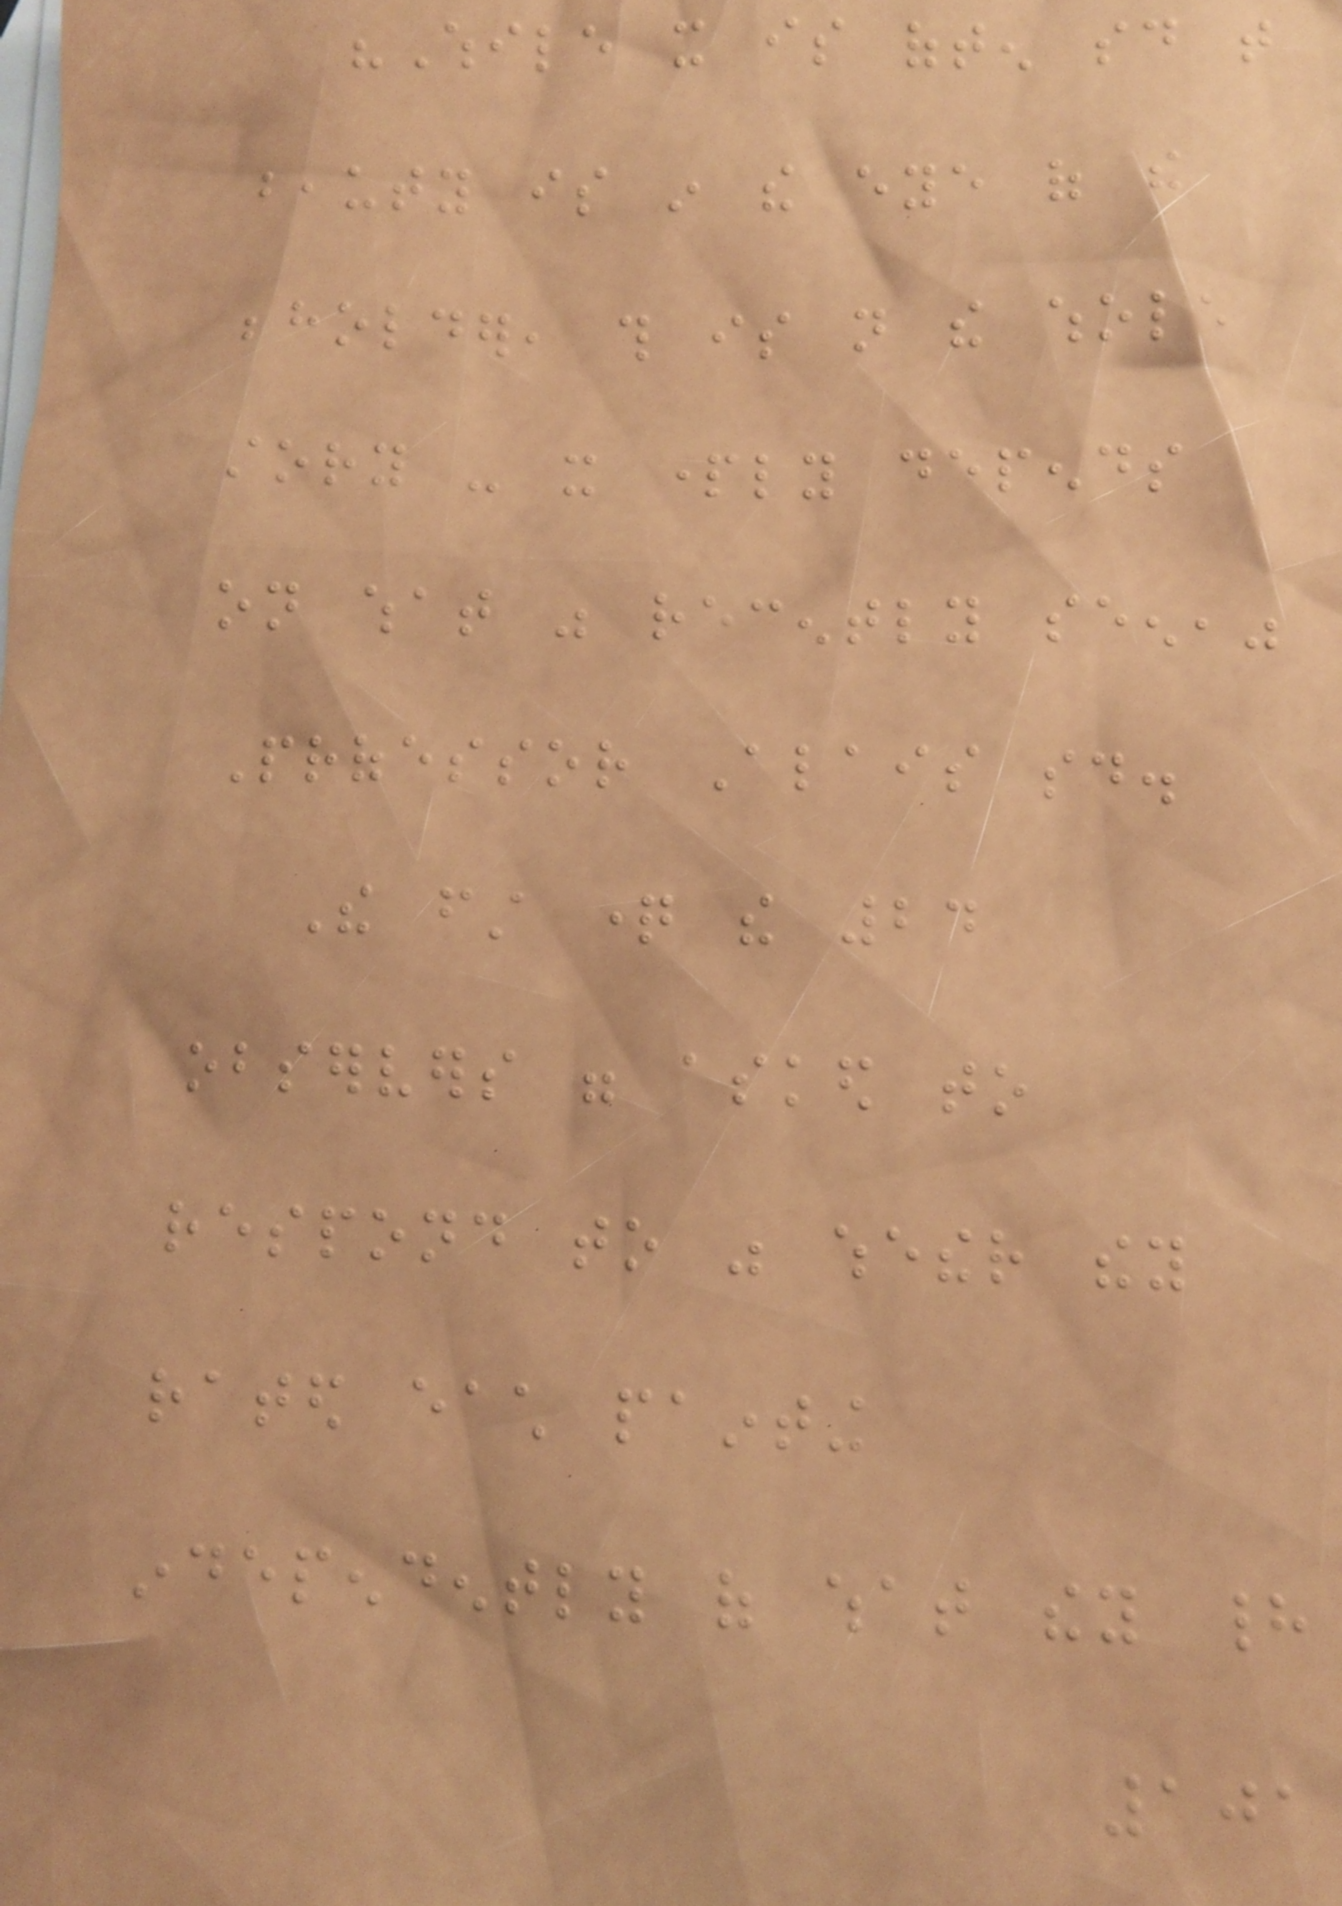"While it is often said that
beauty is in the eye of the
beholder, this is not the whole
story - it partly depends
on what was recently seen,"
Professor Alais said.
The first question the 24
observers were asked to
respond to was whether they
rated each painting
independently of what they had
101
